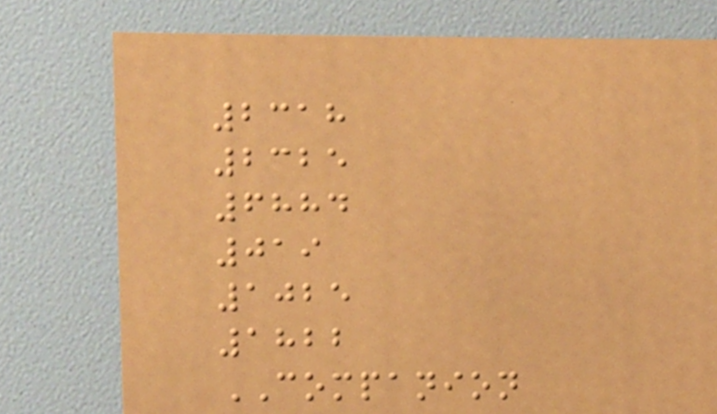2318
2325
6884
019
1025
1822
COMPANION
